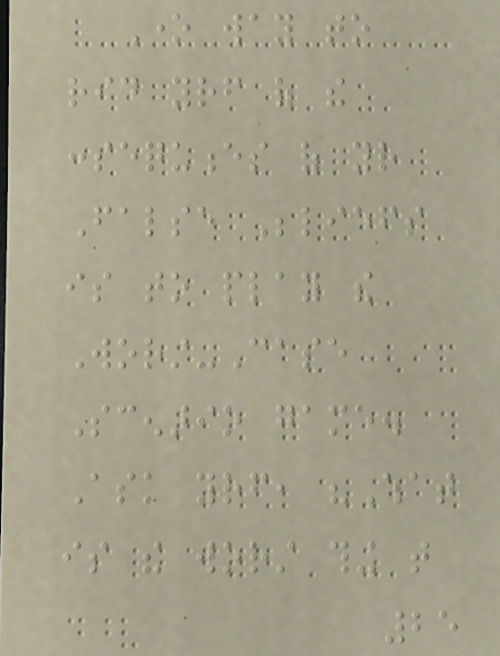One way to
rid yourself of the
consequences of your
False Beliefs
is to play the
Worst-Case
Scenario game.
Ask yourself, "What
is the worst thing that
25
